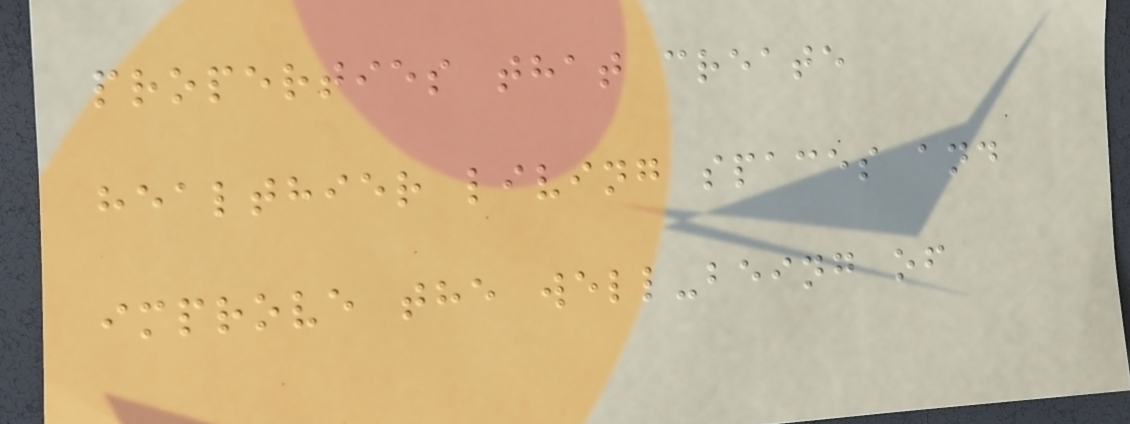properties that create
healthier living spaces and
improve the well-being of
